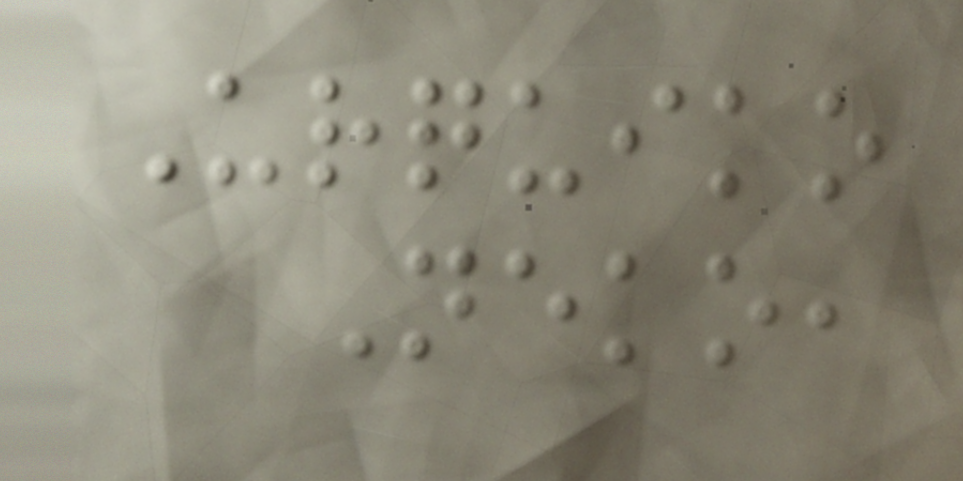Urquiko
Neko,
